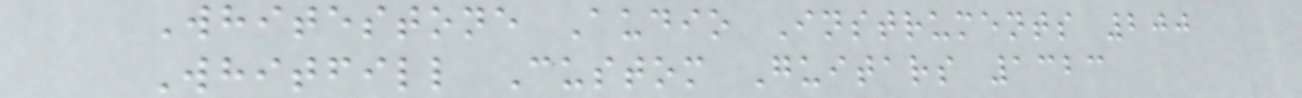Whitestone Audio Instruments 200
Whitfill Custom Guitars 1323
